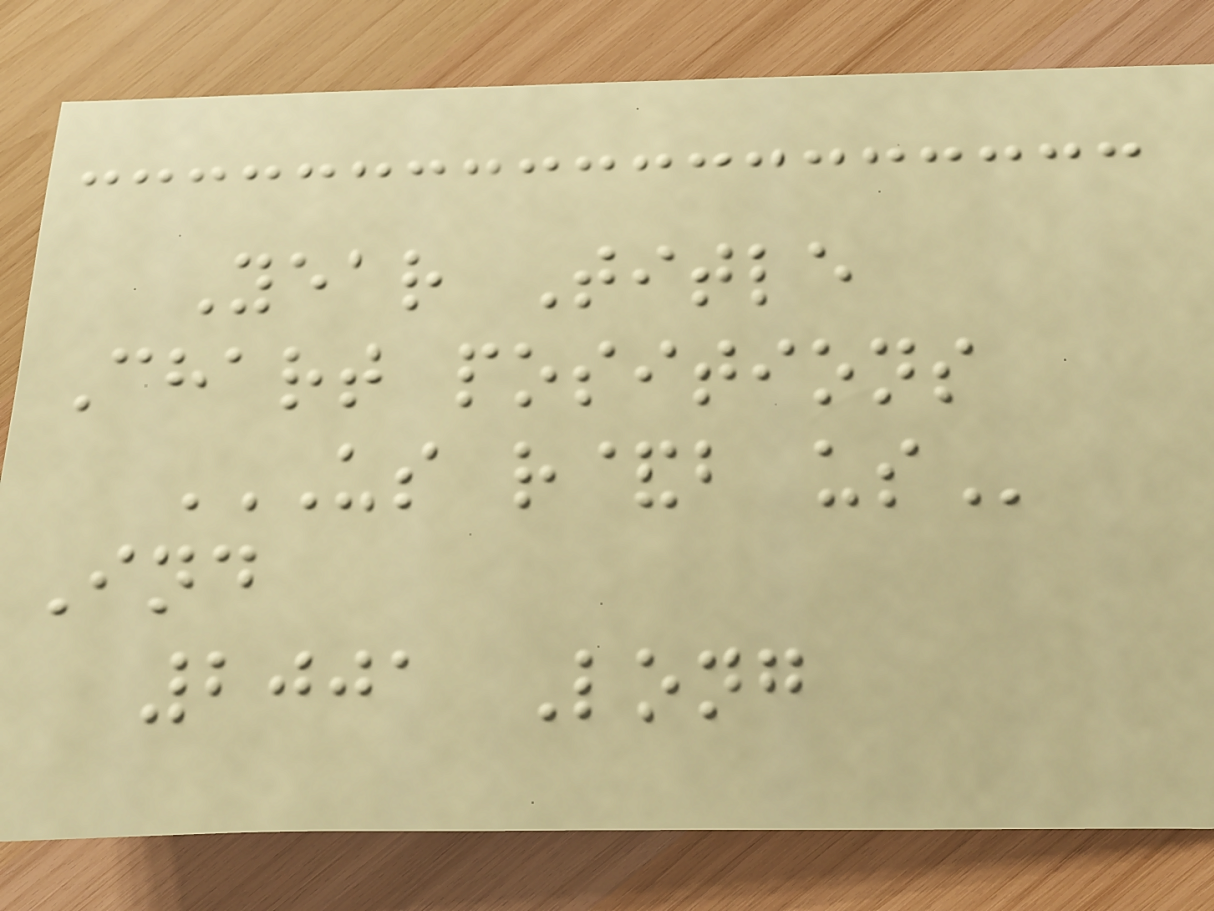Year Title
Chart positions
US R&B US
Ind
2001 Long
